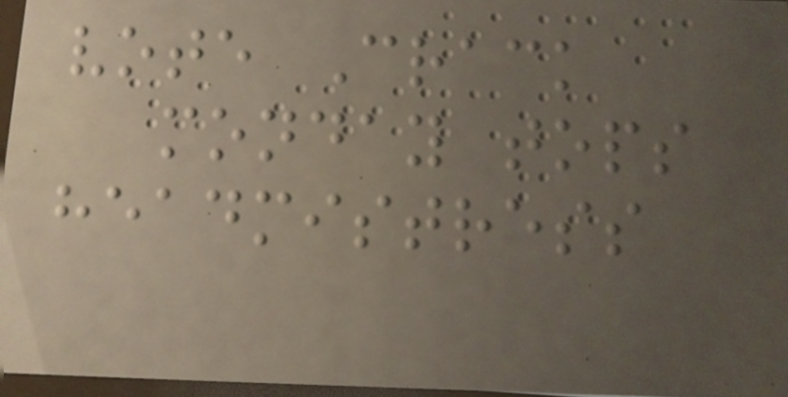vote Crack
monday tops
headmistress
